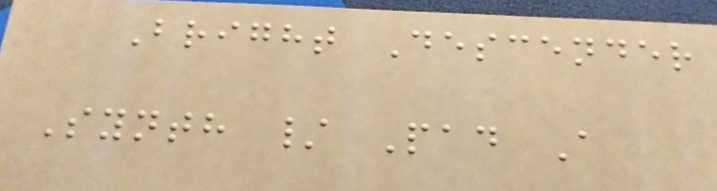Bright Descender
Synth / Pad A
